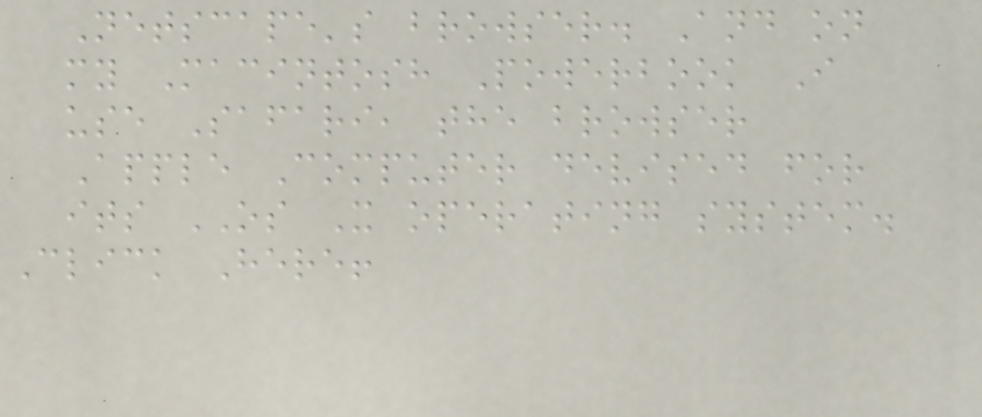Netscape's browser. And on
my Macintosh Powerbook I
use Safari, the browser
Apple Computer devised for
its OS X operating system.
Click Here!
